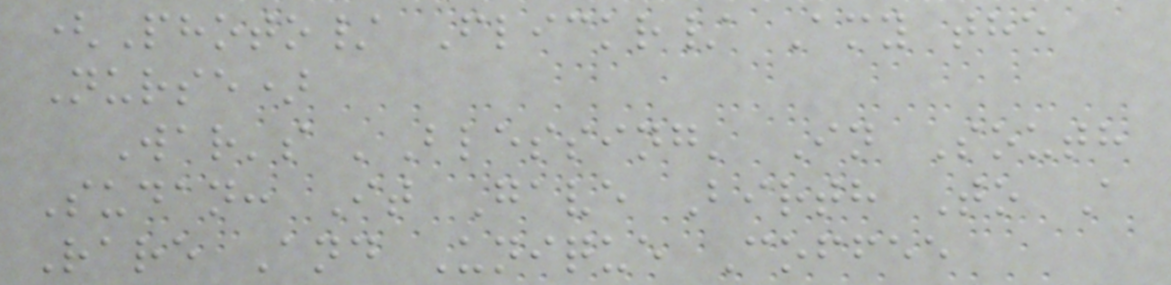(Photo/ Flickr/ Amy the
Nurse)
War's 'Blessing' In South
Sudan: It Gave Birth To A
Rare And Unique Coffee
